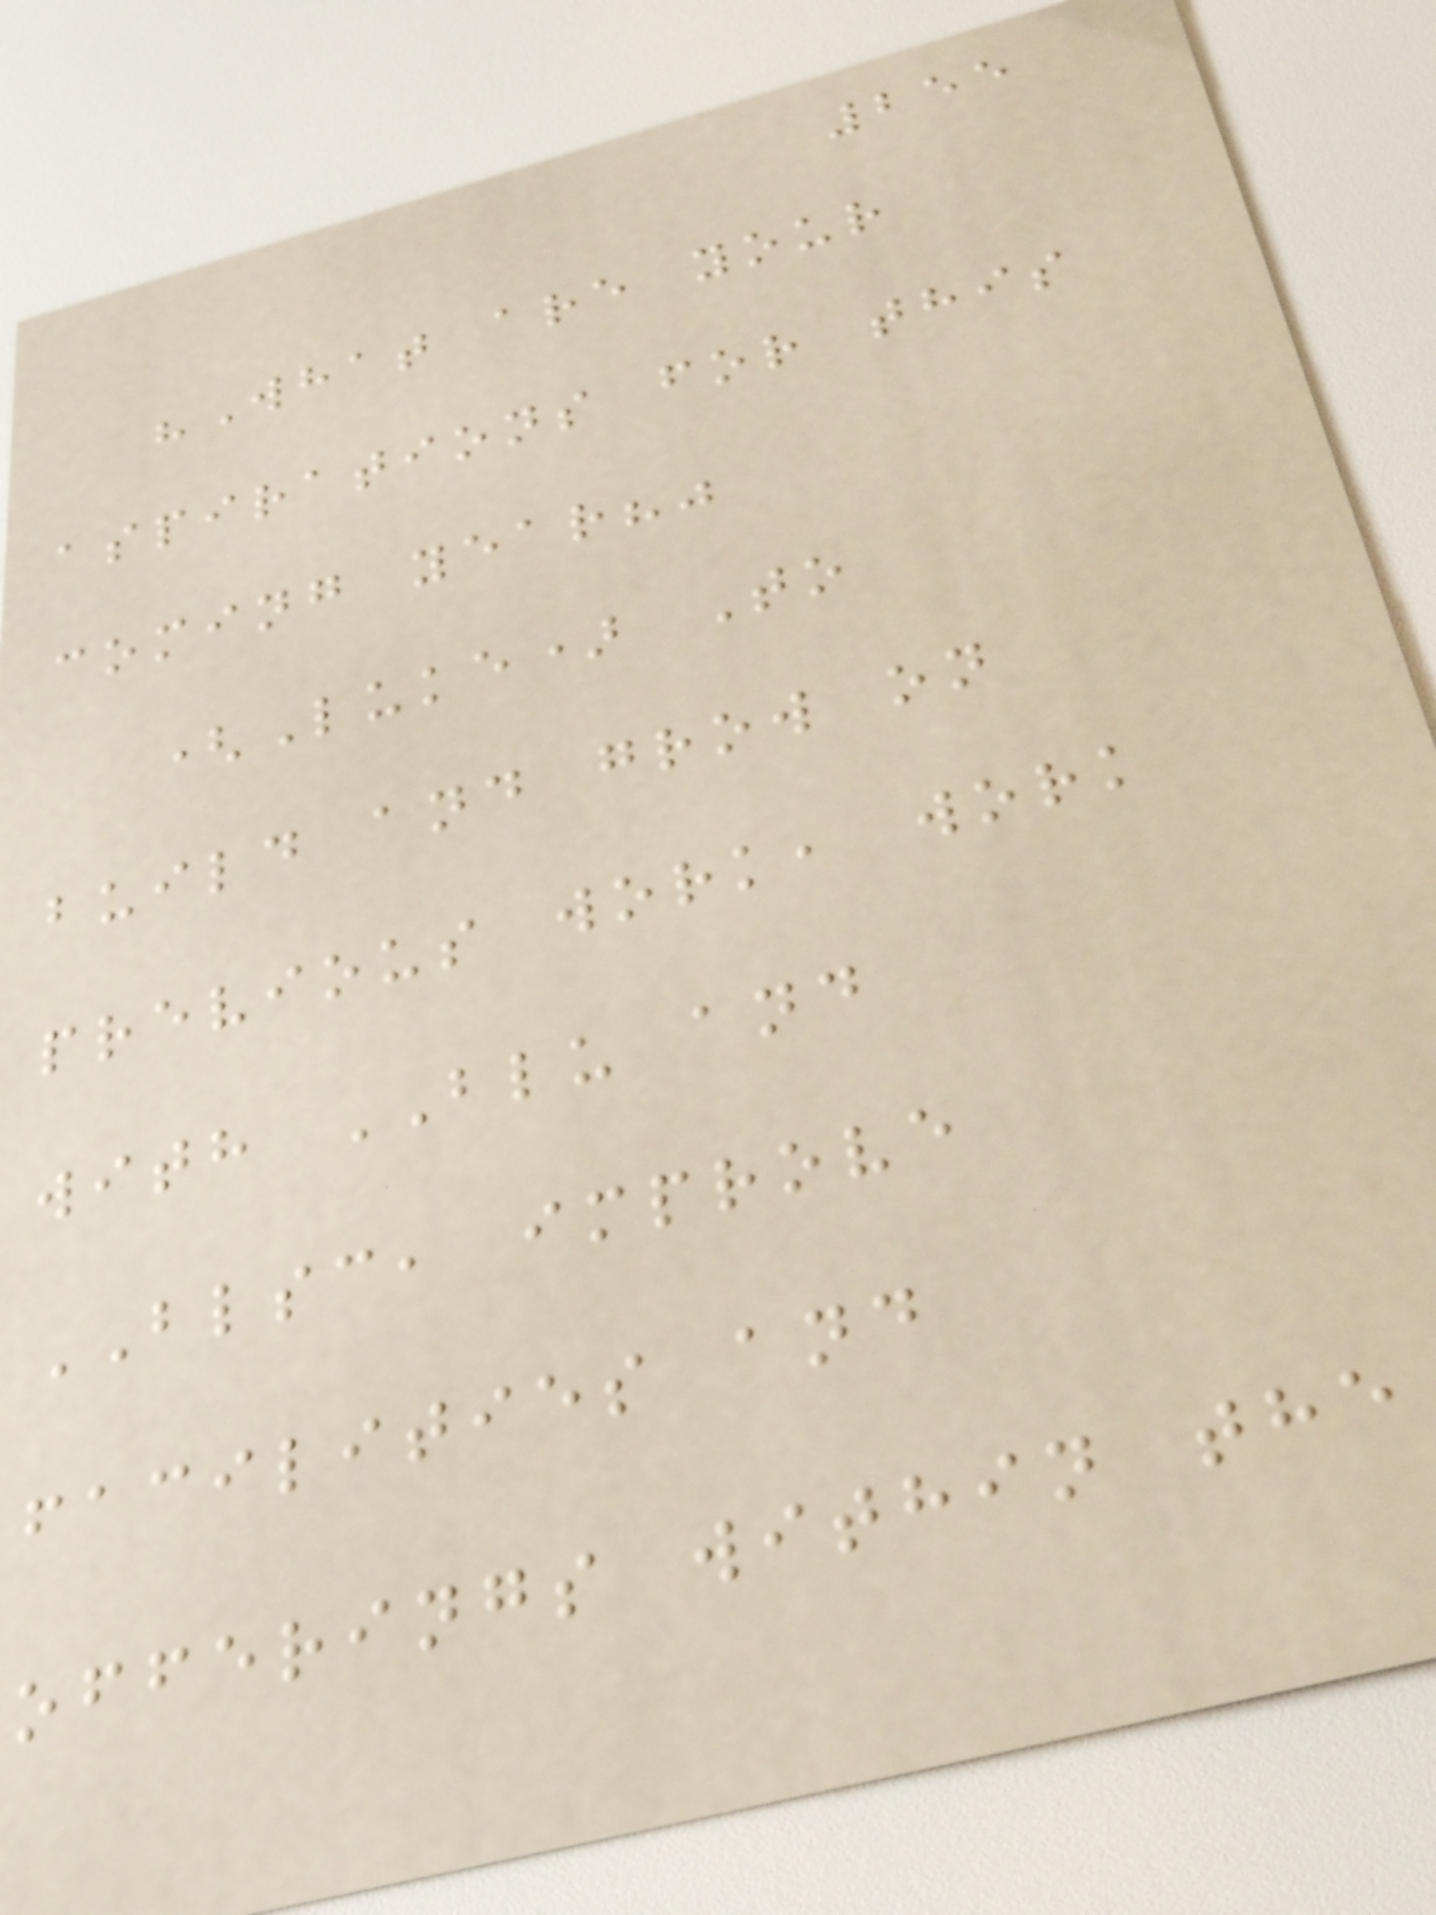255
"What are your
aspirations for this
coming year?"
(Luke) To
build and grow on
previous work, work
with BLU and
BLSC, improve
facilities and
offerings within the
